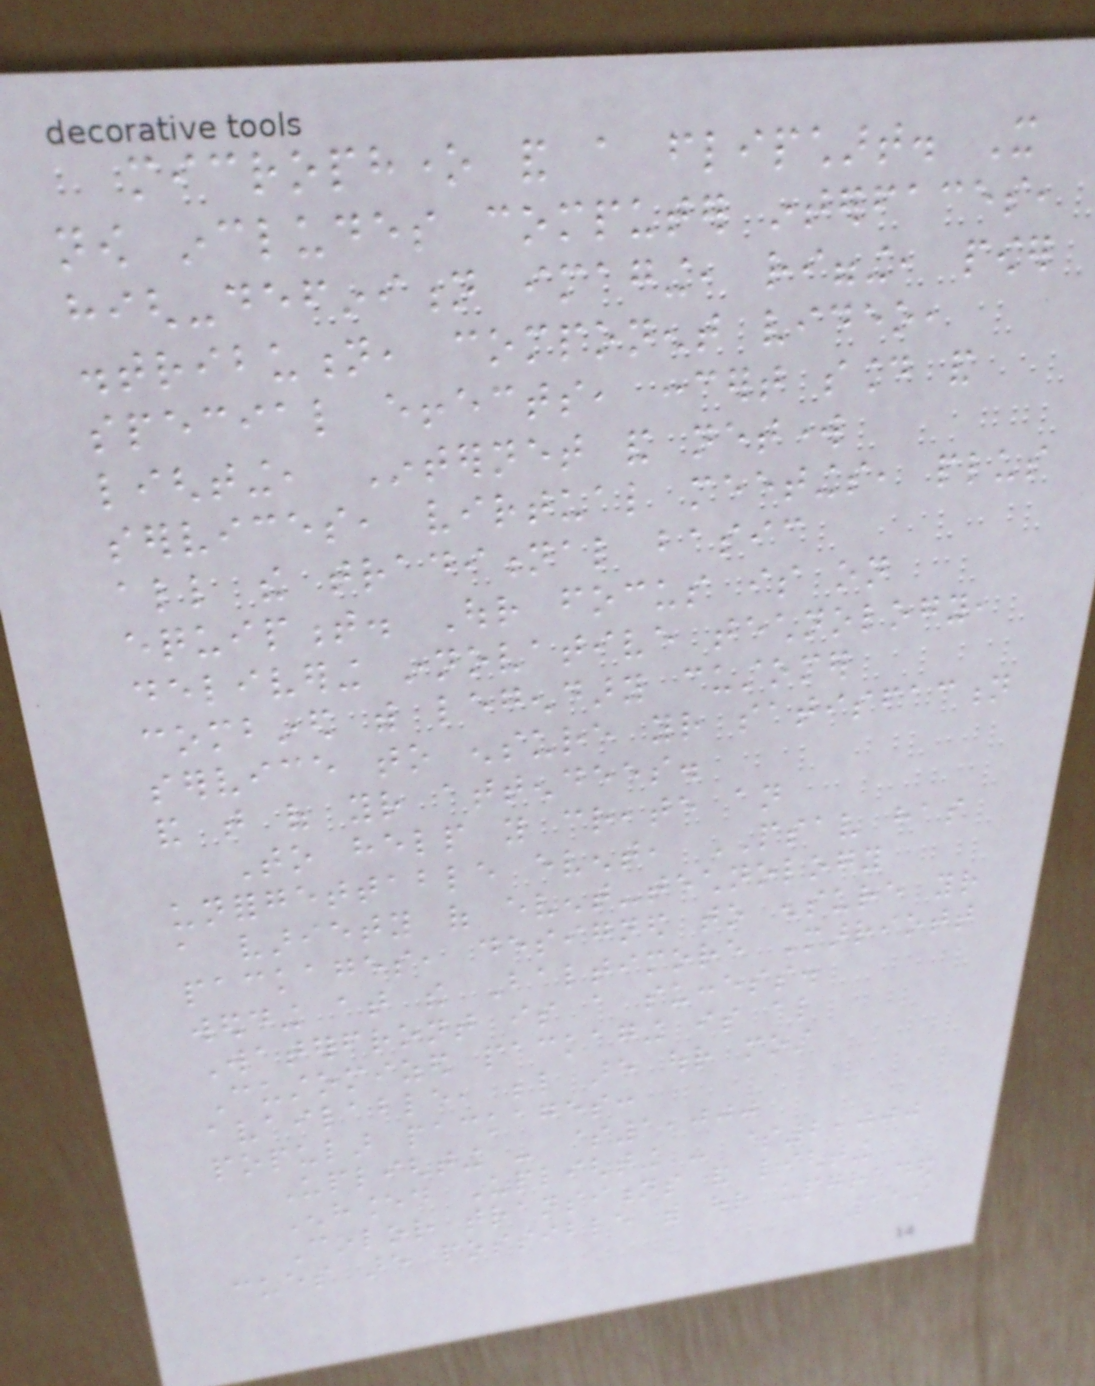microphone and a flipchart. It
now includes computer interfaces,
high-definition imaging, rigging, power
distribution, component video,
special effects, concert sound and
lighting, Internet and network
services, virtual meetings, plus
all the traditional basic
equipment. Our focus is on
delivering innovative technology,
combined with legendary customer
service to ensure your satisfaction
and that of your attendees.
To help you create an
unforgettable event, PSAV has
a variety of event-technology
packages, designed to ensure your
wedding at the Baltimore Marriott
Waterfront is a success.
Customized packaging is also
available, below are our most
popular packages:
Uplighting - $1,000
Enhanced Uplighting - $2,000
Color transitions and lighting
cues are possible with our upgraded
119
